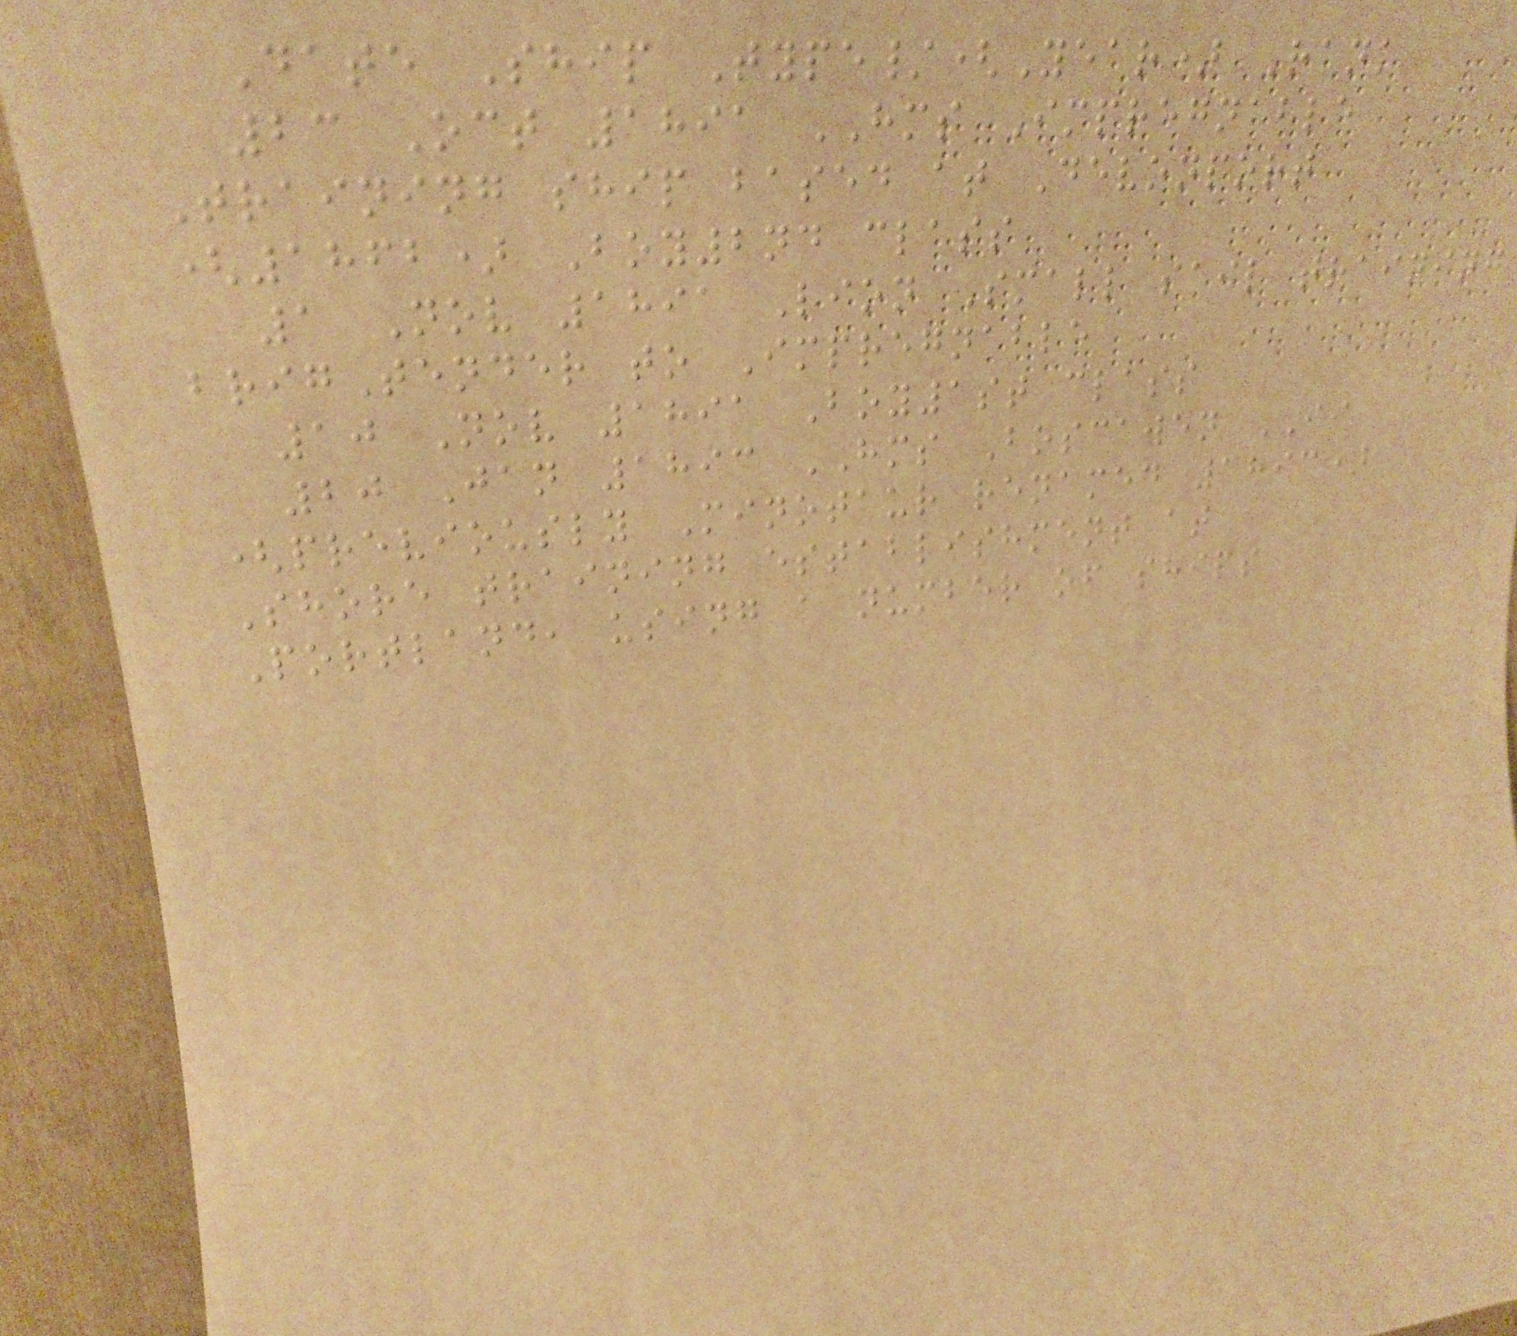Date Ship Type/(Year) Rank
23 Oct 1891 HMS Impregnable
Training ship based at Devonport
(1862) Boy2nd class
1 Nov 1891 Lion Small sail training
brigTender to Impregnable
10 Nov 1891 Boy1st class
20 Jan 1893 HMS Boscawen II
(previously Minotaur renamed 1893)
Shore training establishment at
Portland, using a number of ships
